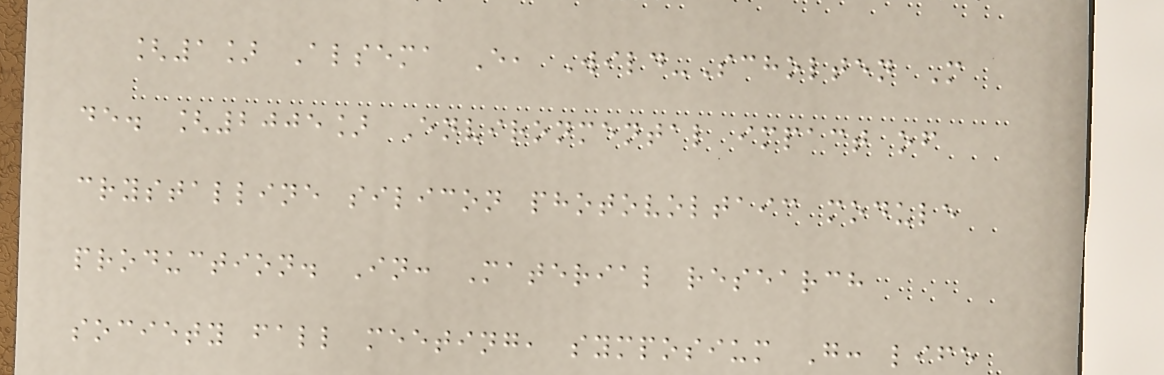[1] Alsema E, Wild-Scholten M
de. [2005] Environmental impact of
crystalline silicon photovoltaic module
production. In: Material research
society fall meeting, symposium G: life
